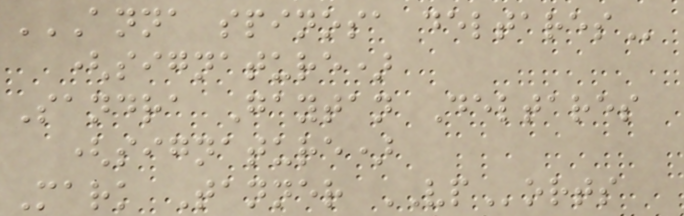ANNA SPINOSA DELTARES
(signature)
Sandra Gaytan Deltares
(signature)
Mark Tanner VPorts
